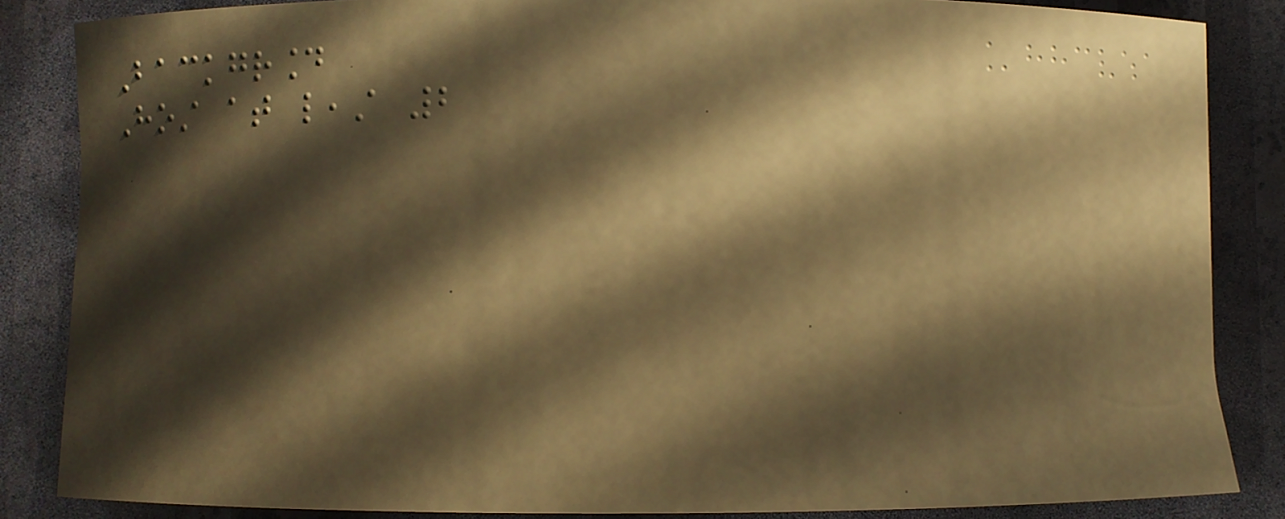Background
Host at least 2
